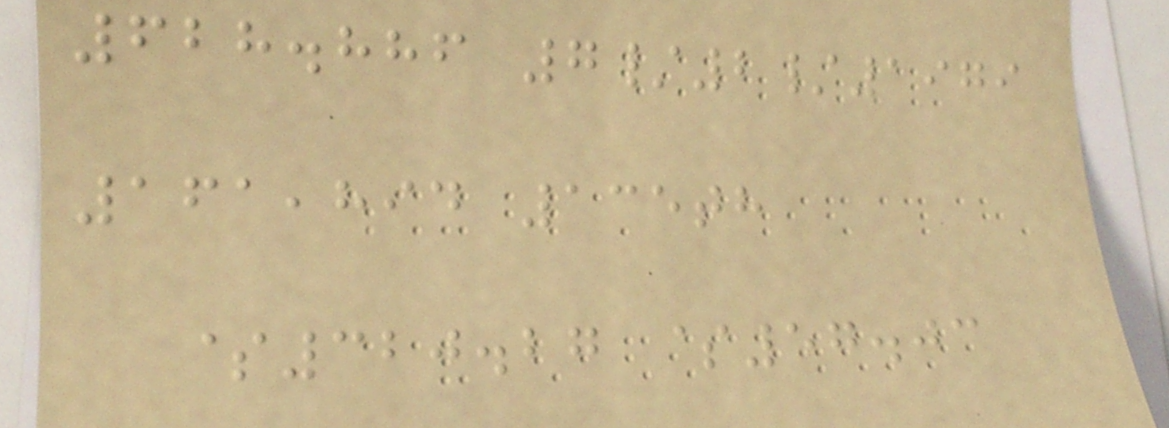628.886 7/2/1979
161,894 135th
$320.27 $57.03
